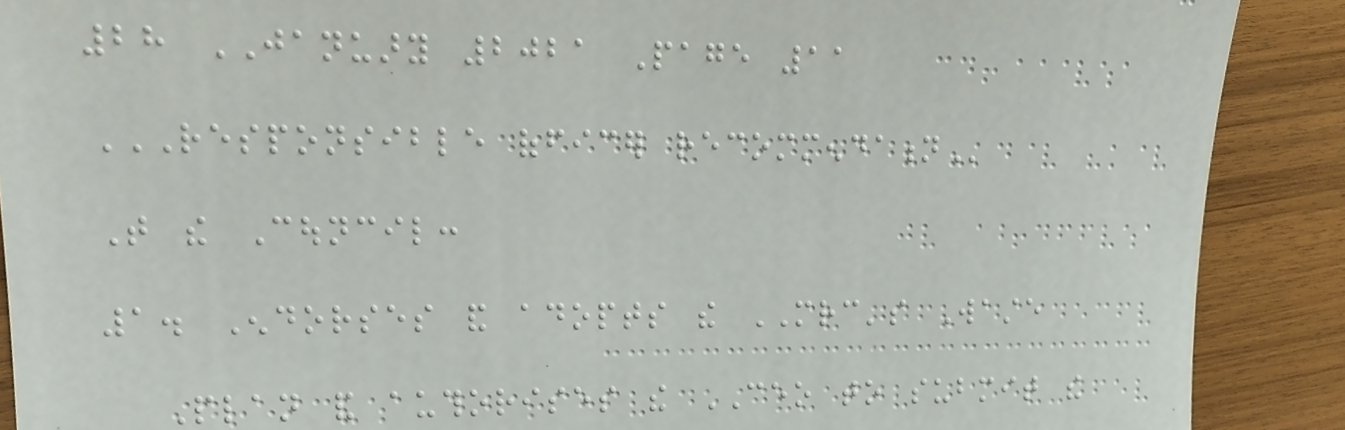28 JANUARY 2021 Page 11
RESPONSIBLE OFFICER RECOMMENDATION
That the Council:
1. Endorses and adopts the MRC's Waste
Plan and authorises the CEO to submit the
